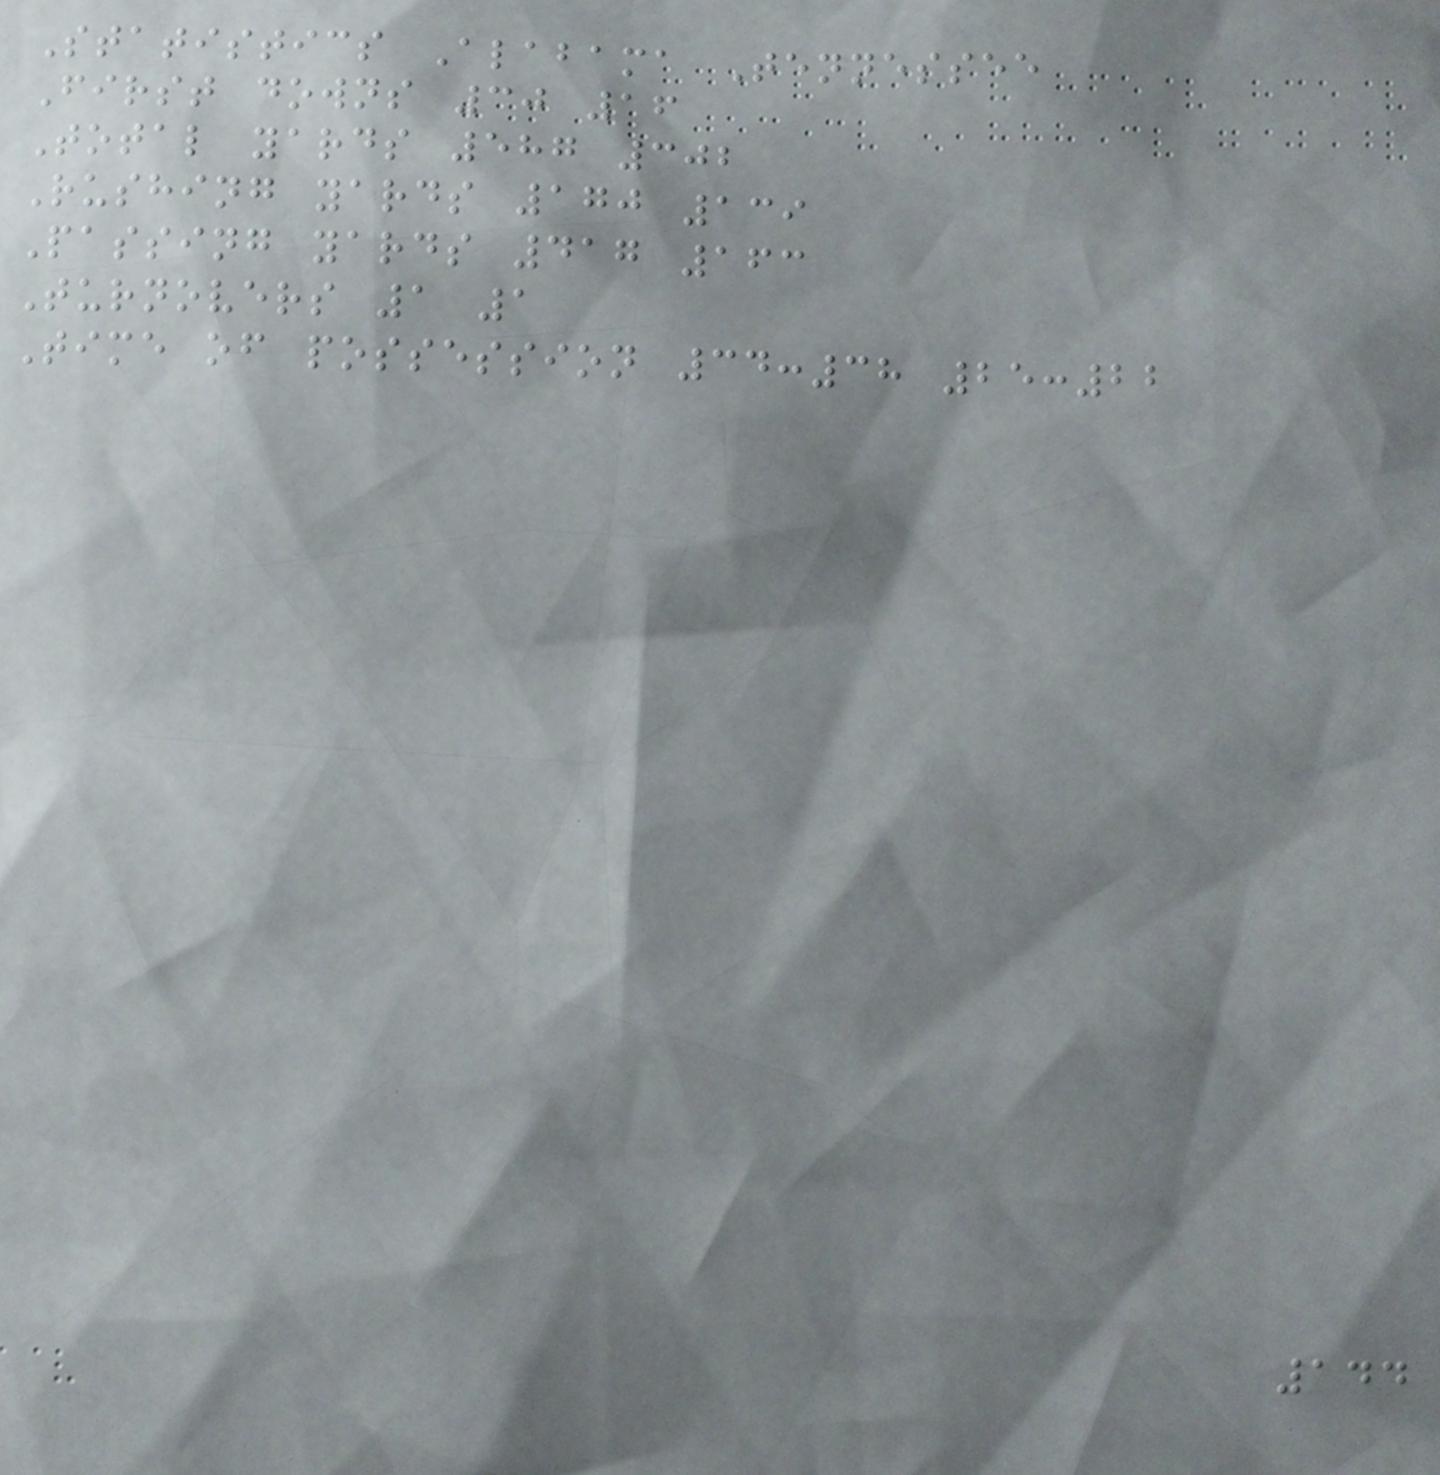Statistics Alabama Tennessee
First downs 30 16
Total yards 587 302
Rushing yards 170 139
Passing yards 417 163
Turnovers 1 1
Time of possession 34:38 25:22
144
